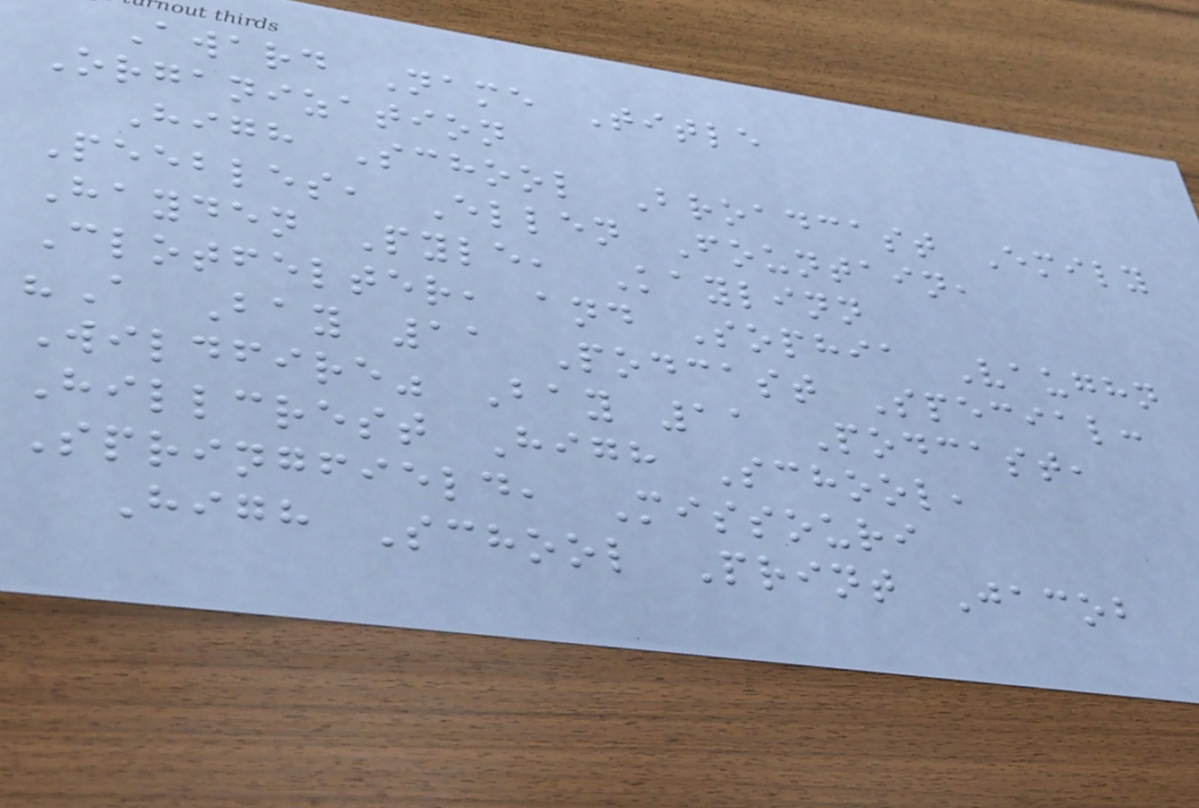Award Name Title
Organization
High School Broadcast Emily
Peebles, Ellen Fountain,
Hayden Pyle, Kaylinn
Clotfelter, and Sophia Vaughn
"A Bay 11 Podcast Special:
Wildfire" Bay 11 Podcast,
Hillcrest High School,
Springfield, Missouri
High School Print Jacob
